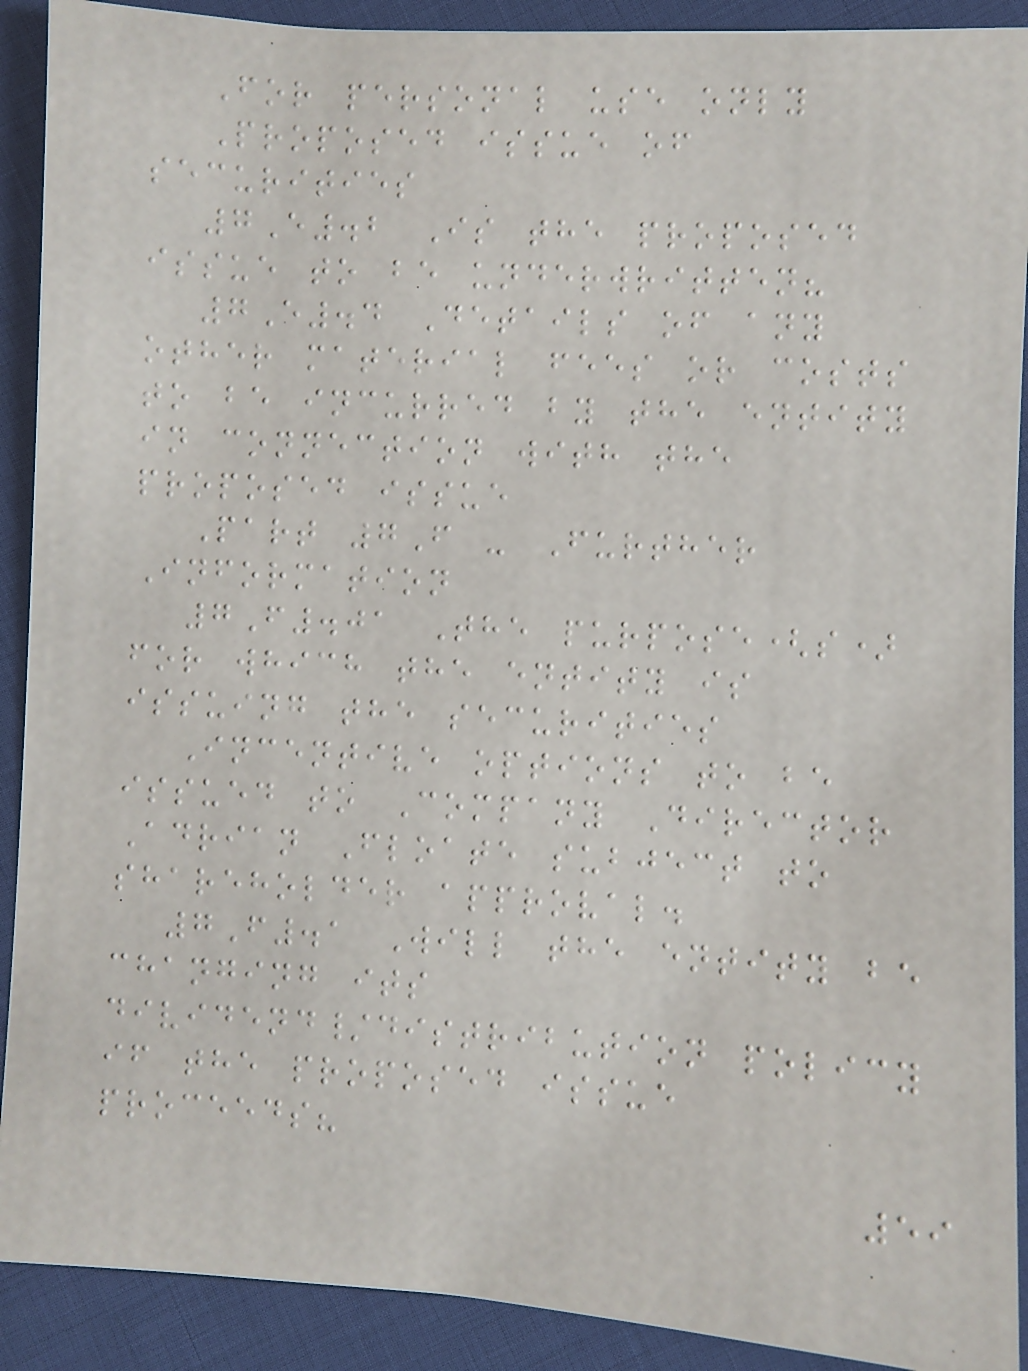For personal use only
Proposed issue of
securities
7E.2 Is the proposed
issue to be underwritten?
7E.4 Details of any
other material fees or costs
to be incurred by the entity
in connection with the
proposed issue
Part 7F - Further
Information
7F.01 The purpose(s)
for which the entity is
issuing the securities
Incentive options to be
issued to Company Director
Adrian Floate subject to
shareholder approval.
7F.1 Will the entity be
changing its
dividend/distribution policy
if the proposed issue
proceeds?
59
